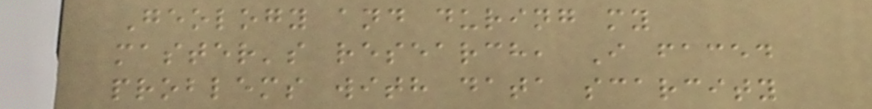Geology and during my
master's research, I faced
problems with data scarcity
